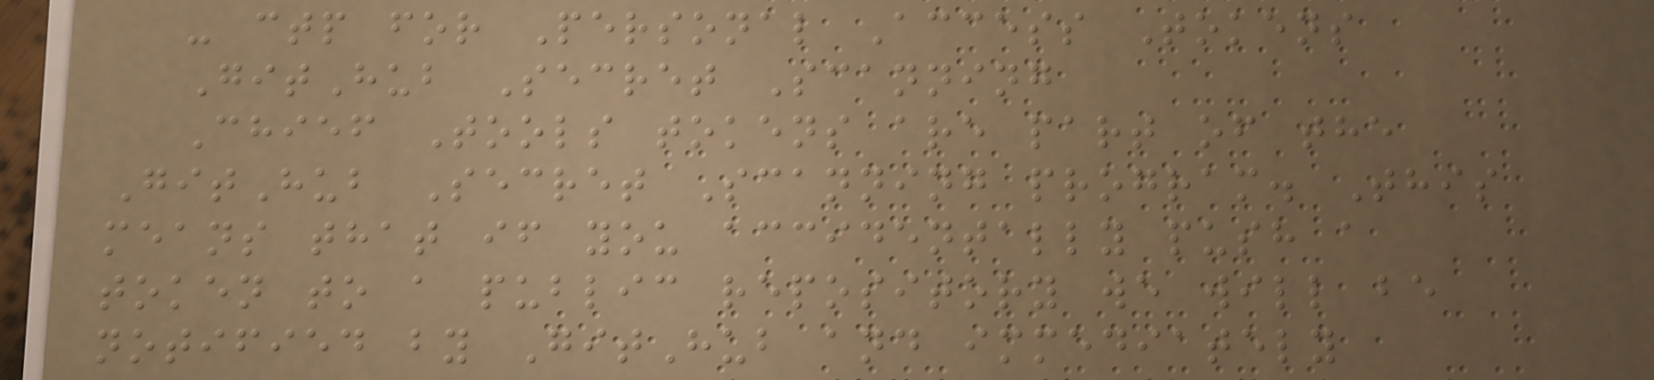- ctp for Personal Access Tokens
GitHub Secret Scanning
Chief Tools tokens are part of the
GitHub Secret Scanning program. This
means that if you accidentally push a
token to a public repository we will be
notified by GitHub and immediately
